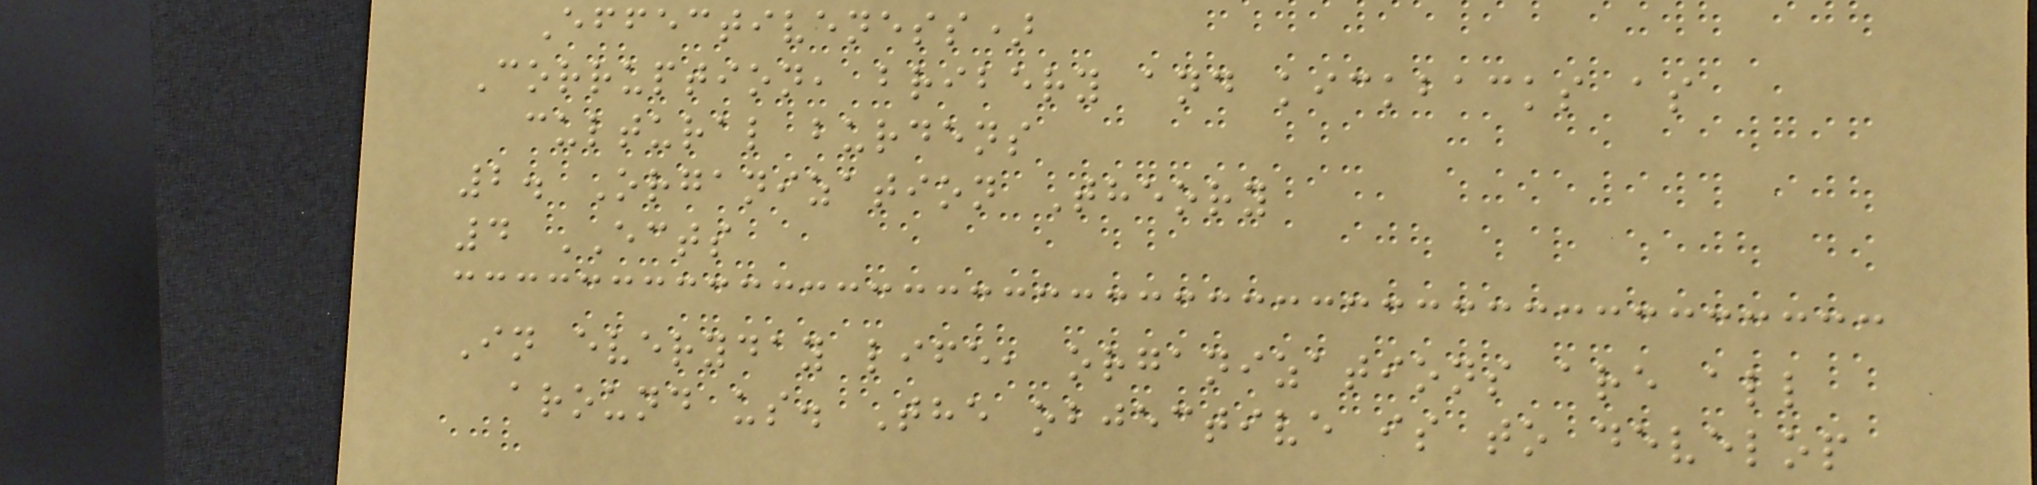Effectiveness)
Corruption, bribery and kickbacks as
cultural burdens
2. Organization Theory
4 ECTS
In everyday life, organizations are all
around us. The objective is to develop
